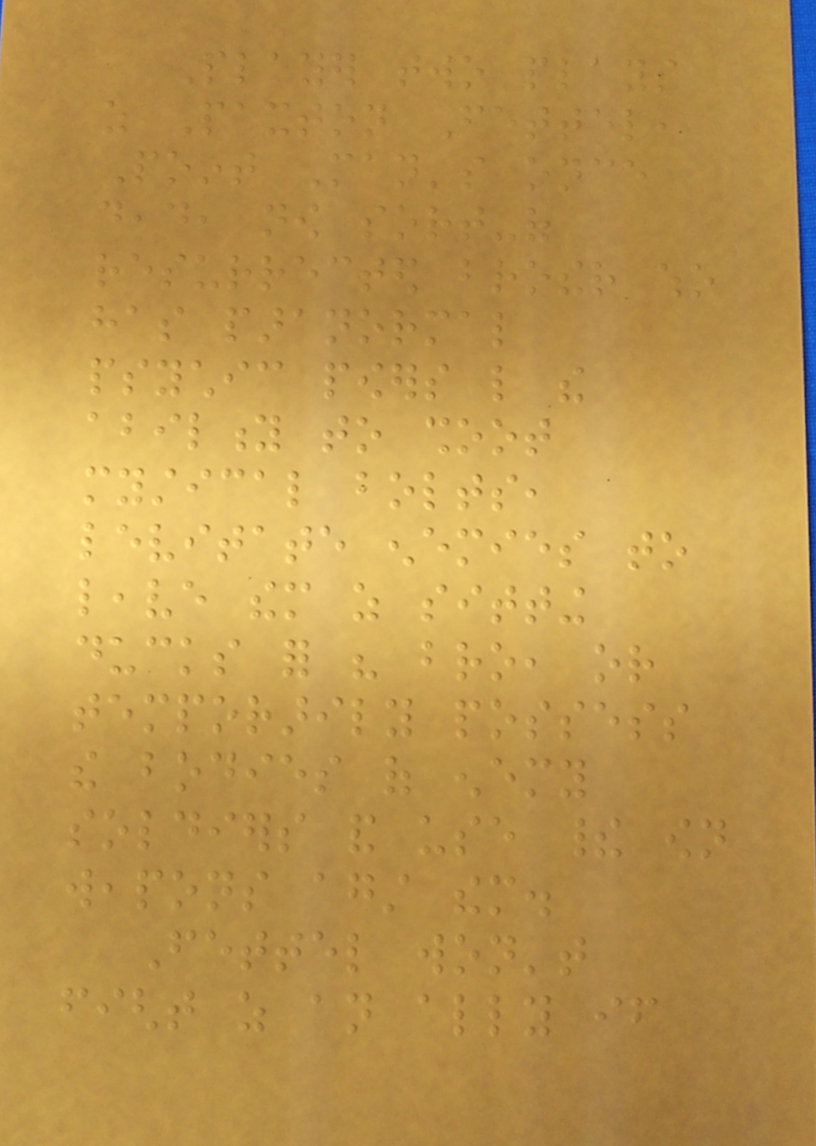Player two plays
as Paxton Fettel,
Point Man's once
dead, now sort-of
resurrected brother who
has paranormal
psychic powers like the
ability to shoot
mystical bolts,
levitate enemies to
leave them as sitting
ducks for his bro, or
temporarily possess
the bodies of enemy
soldiers and use their own
weapons against them.
Fettel won't
fight as an ally if
